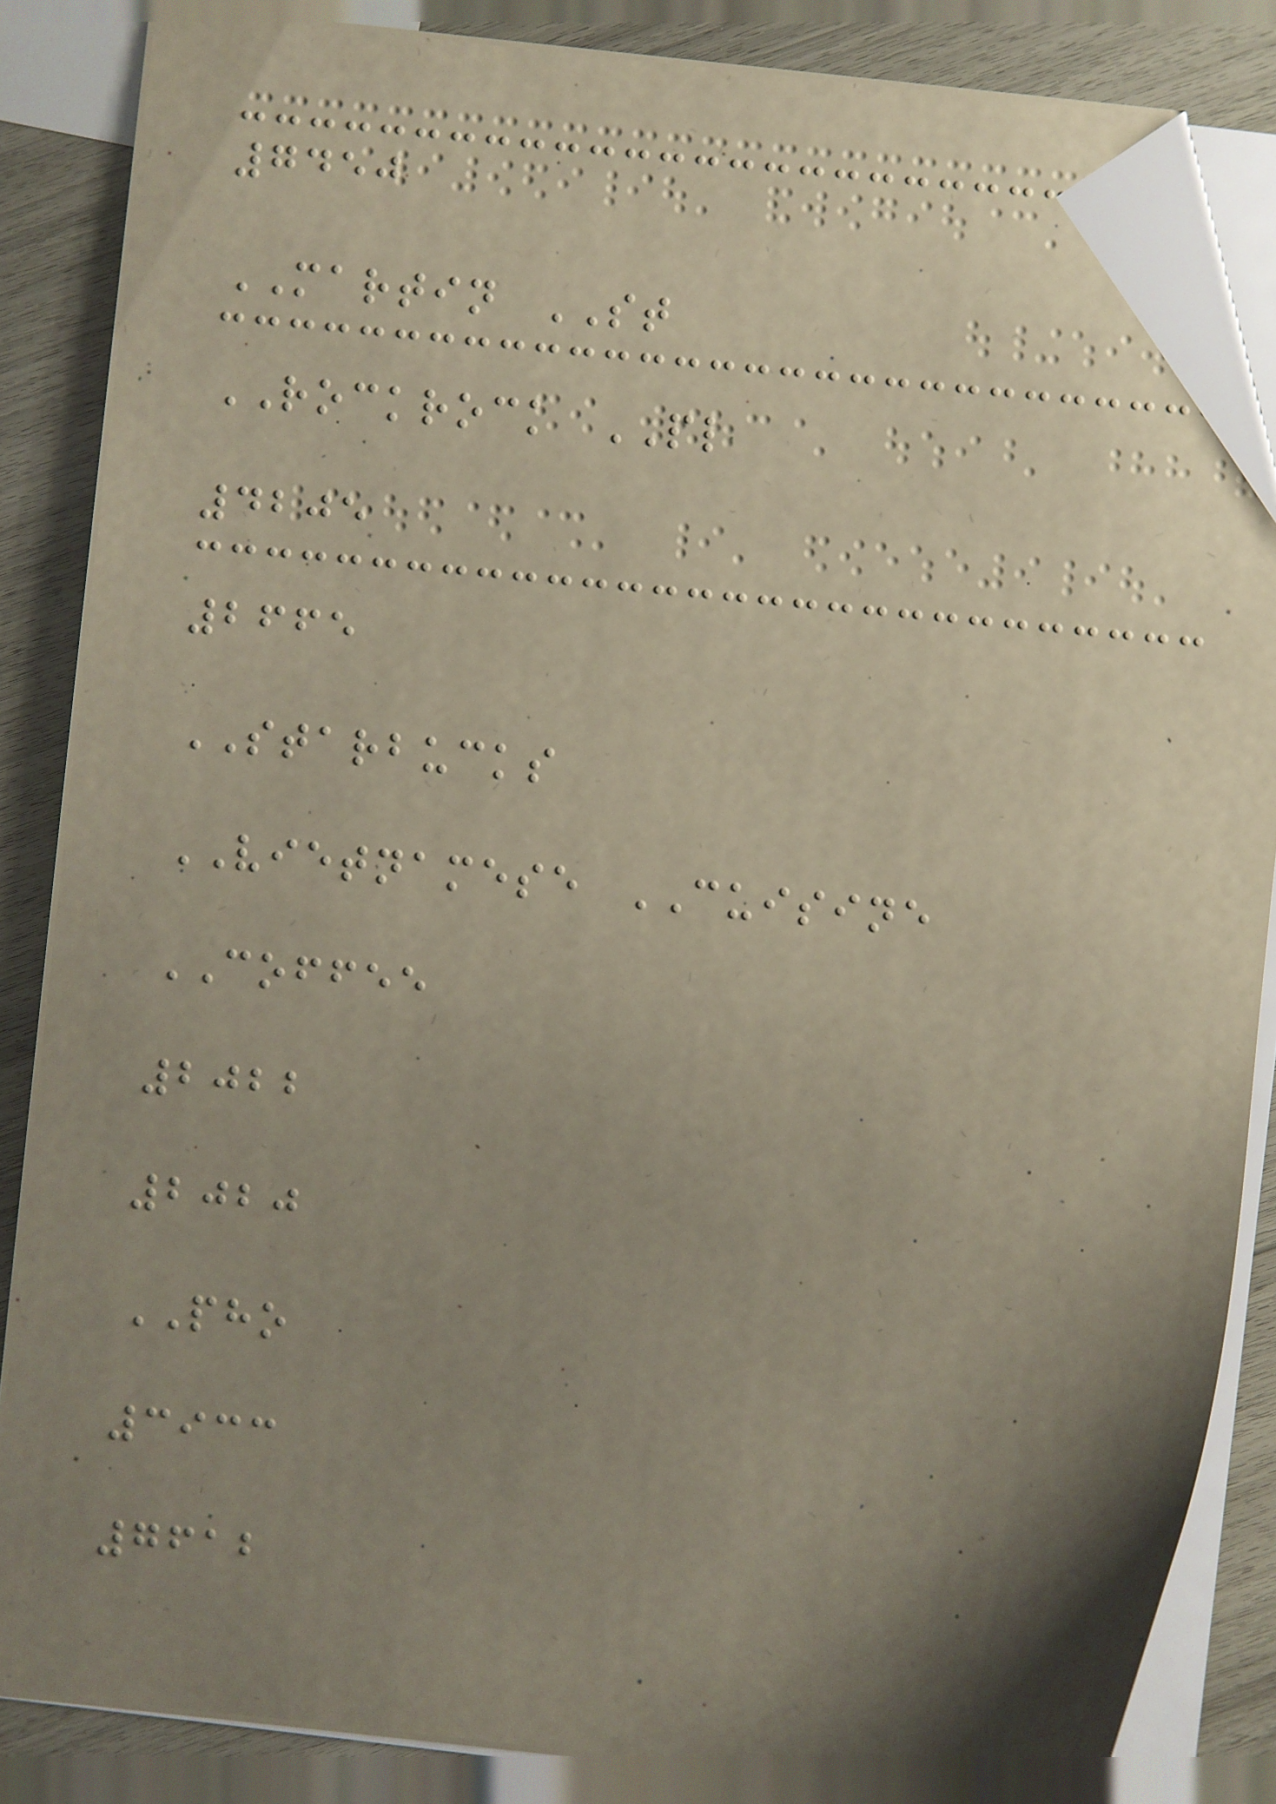7450
MARTIN ST
ROCKROCK PL
4205
2665
STARBUCKS
VIETNAMESE CUISINE
COFFEE
2022
2020
PHO
3933
7612
